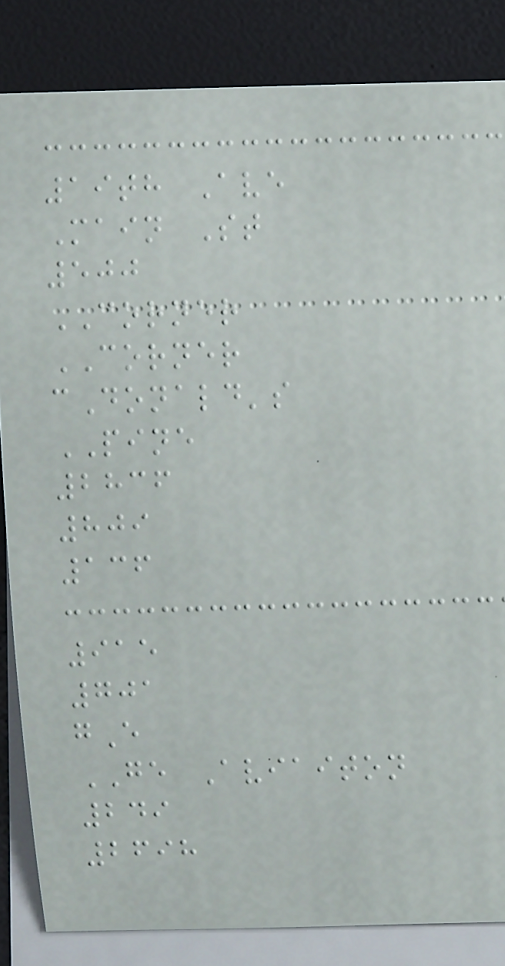19th Ave
Main St
500
CORNER
CORNER
cDonald's
PINE
2836
809
136
915
701
gE
GE Aviaiton
249
2698
